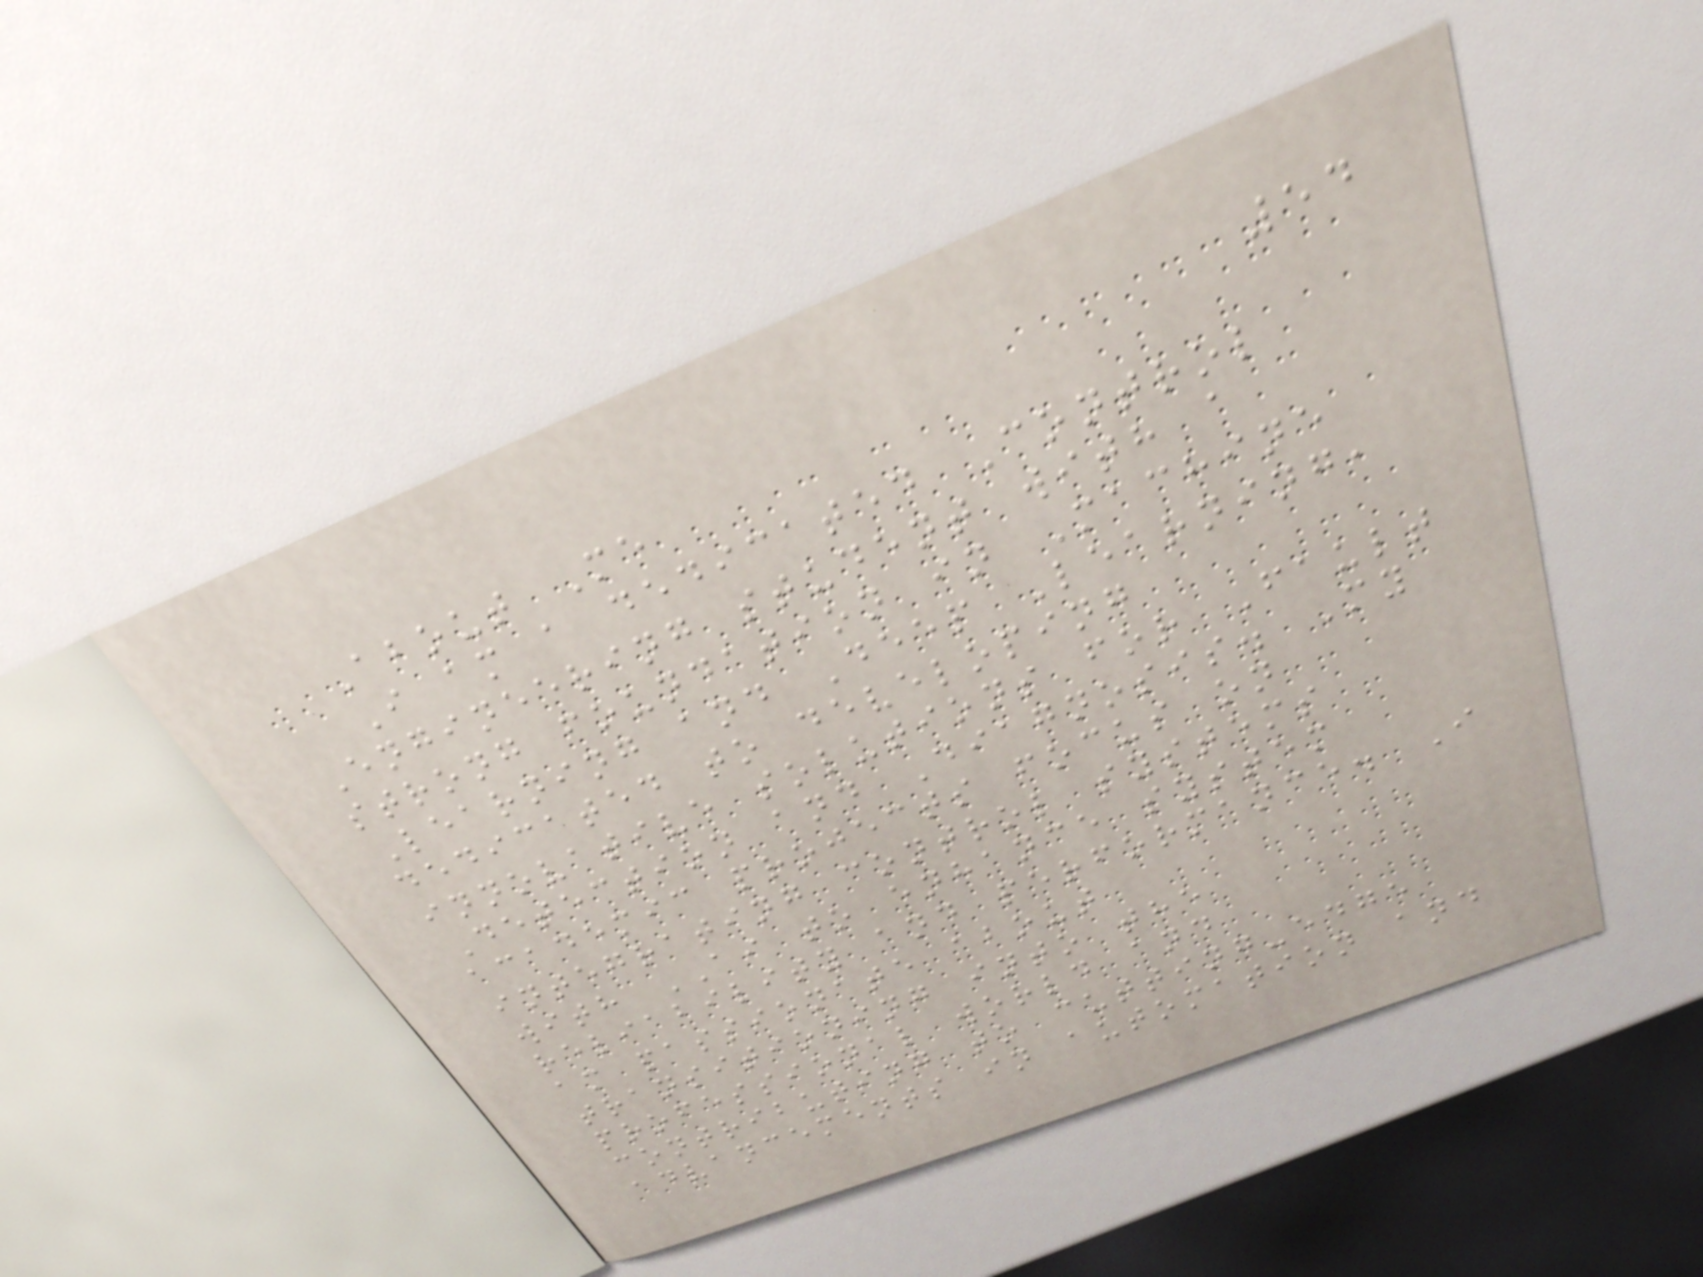54
About Me
I am a dedicated Control
Engineering student with a
strong foundation in Machine
Learning and Deep Learning,
dedicated to developing
innovative solutions for Fault
Detection and Diagnosis. My
academic projects focus on
integrating control systems
with AI to enhance system
reliability and performance. I
am passionate about
transitioning into the
professional world and
contributing to cutting-edge
advancements in automation and
